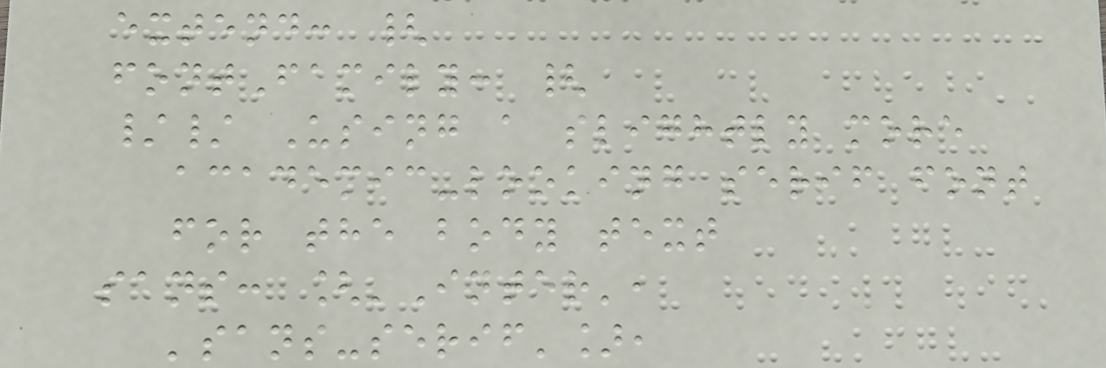extend: {
fontFamily: {
// Using a slightly more
academic-looking serif font
for the body text
sans: ['Inter',
'sans-serif'],
